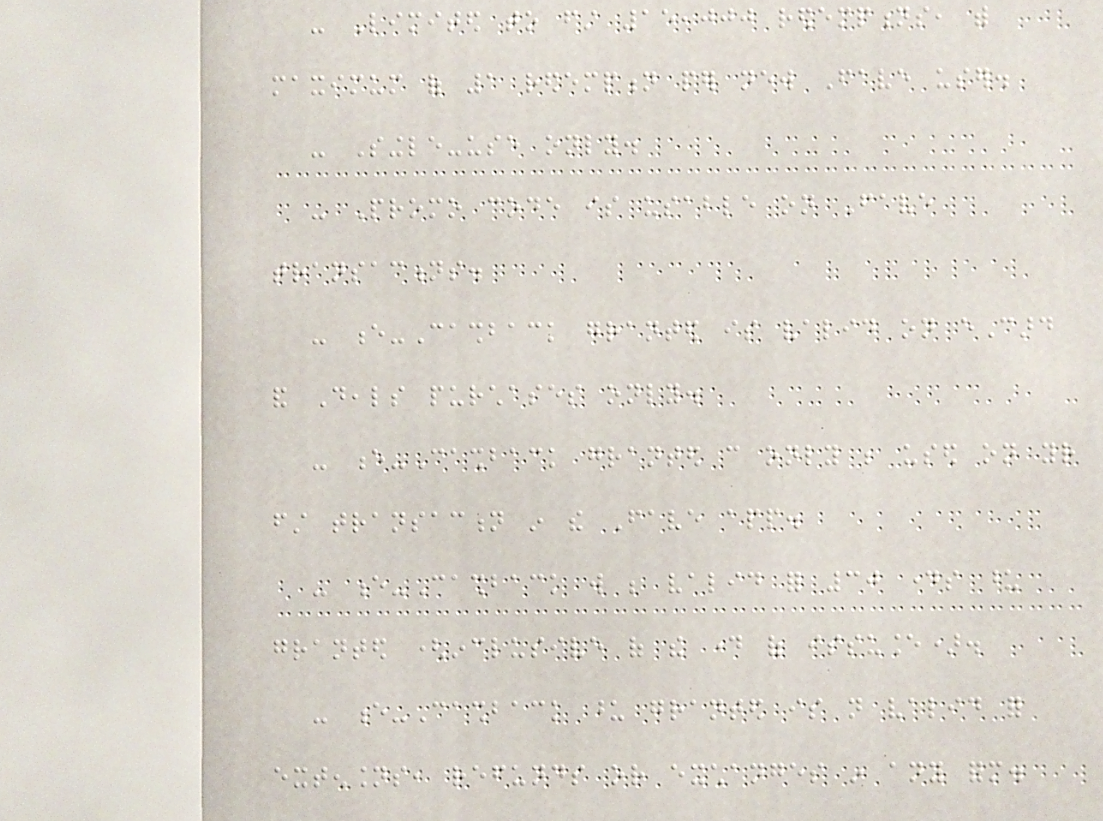- Limited to first 15,000 redemptions, with
maximum of 1 redemption per new Fave user.
- Single-use only.
- Promo code is usable on Fave
transactions.
- e-Cashback granted is valid on eCard
and Deals purchases only.
- e-Cashback granted can only be used on your
first transaction in the Fave app.
- e-Cashback will be valid for 30 days upon
granted (inclusive of the day of issuance).
- e-Cashback upon granted is not valid for
extensions, refunds or exchanges in any form.
